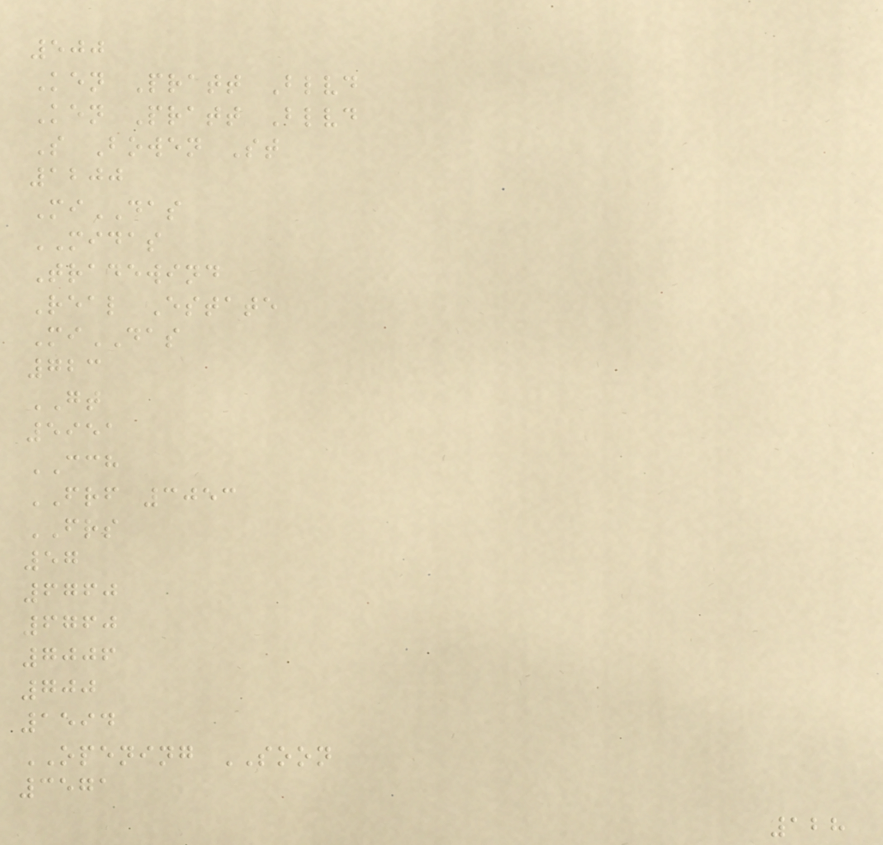500
Ken Pratt Blvd
Ken Pratt Blvd
S Bowen St
1200
MiDAS
MIDAS
Tradewind
Real Estate
MiDAS
723
GT
5951
CCH
FRF 3053
FRS
57
6760
6760
7006
700
1594
OPENING SOON
3571
128
